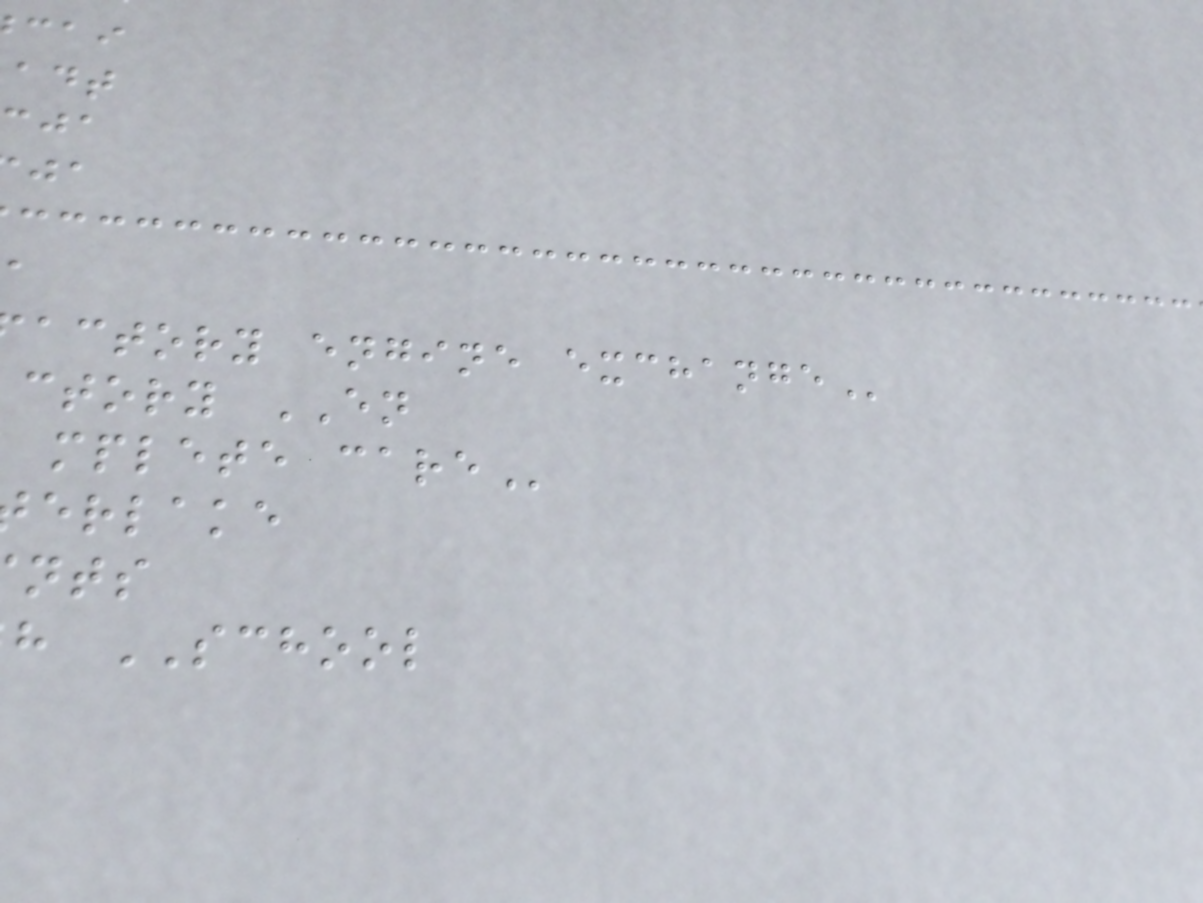actory engine
ctory EN
mplete
erlake
h SCHOOL
